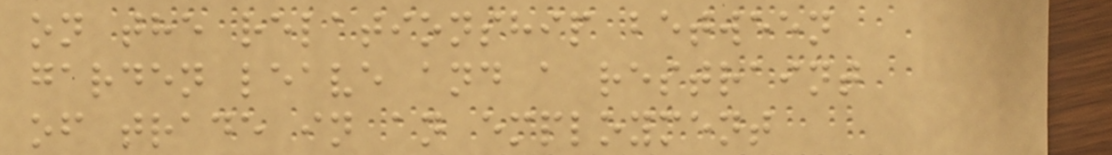on the relationship between
garden leave and a restraint
of trade in an employment
